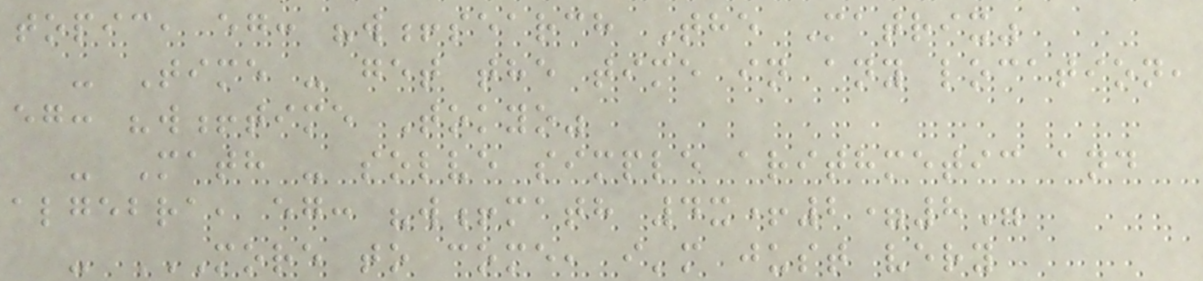topic, eg: "w!search The Matrix"
- Time - get the time in any location,
eg: "w!time Tokyo"
- Math - solve simple arithmetic and
algebra, eg: "w!math 4x+2=8"
- MORE TO COME, I'M JUST VERY
